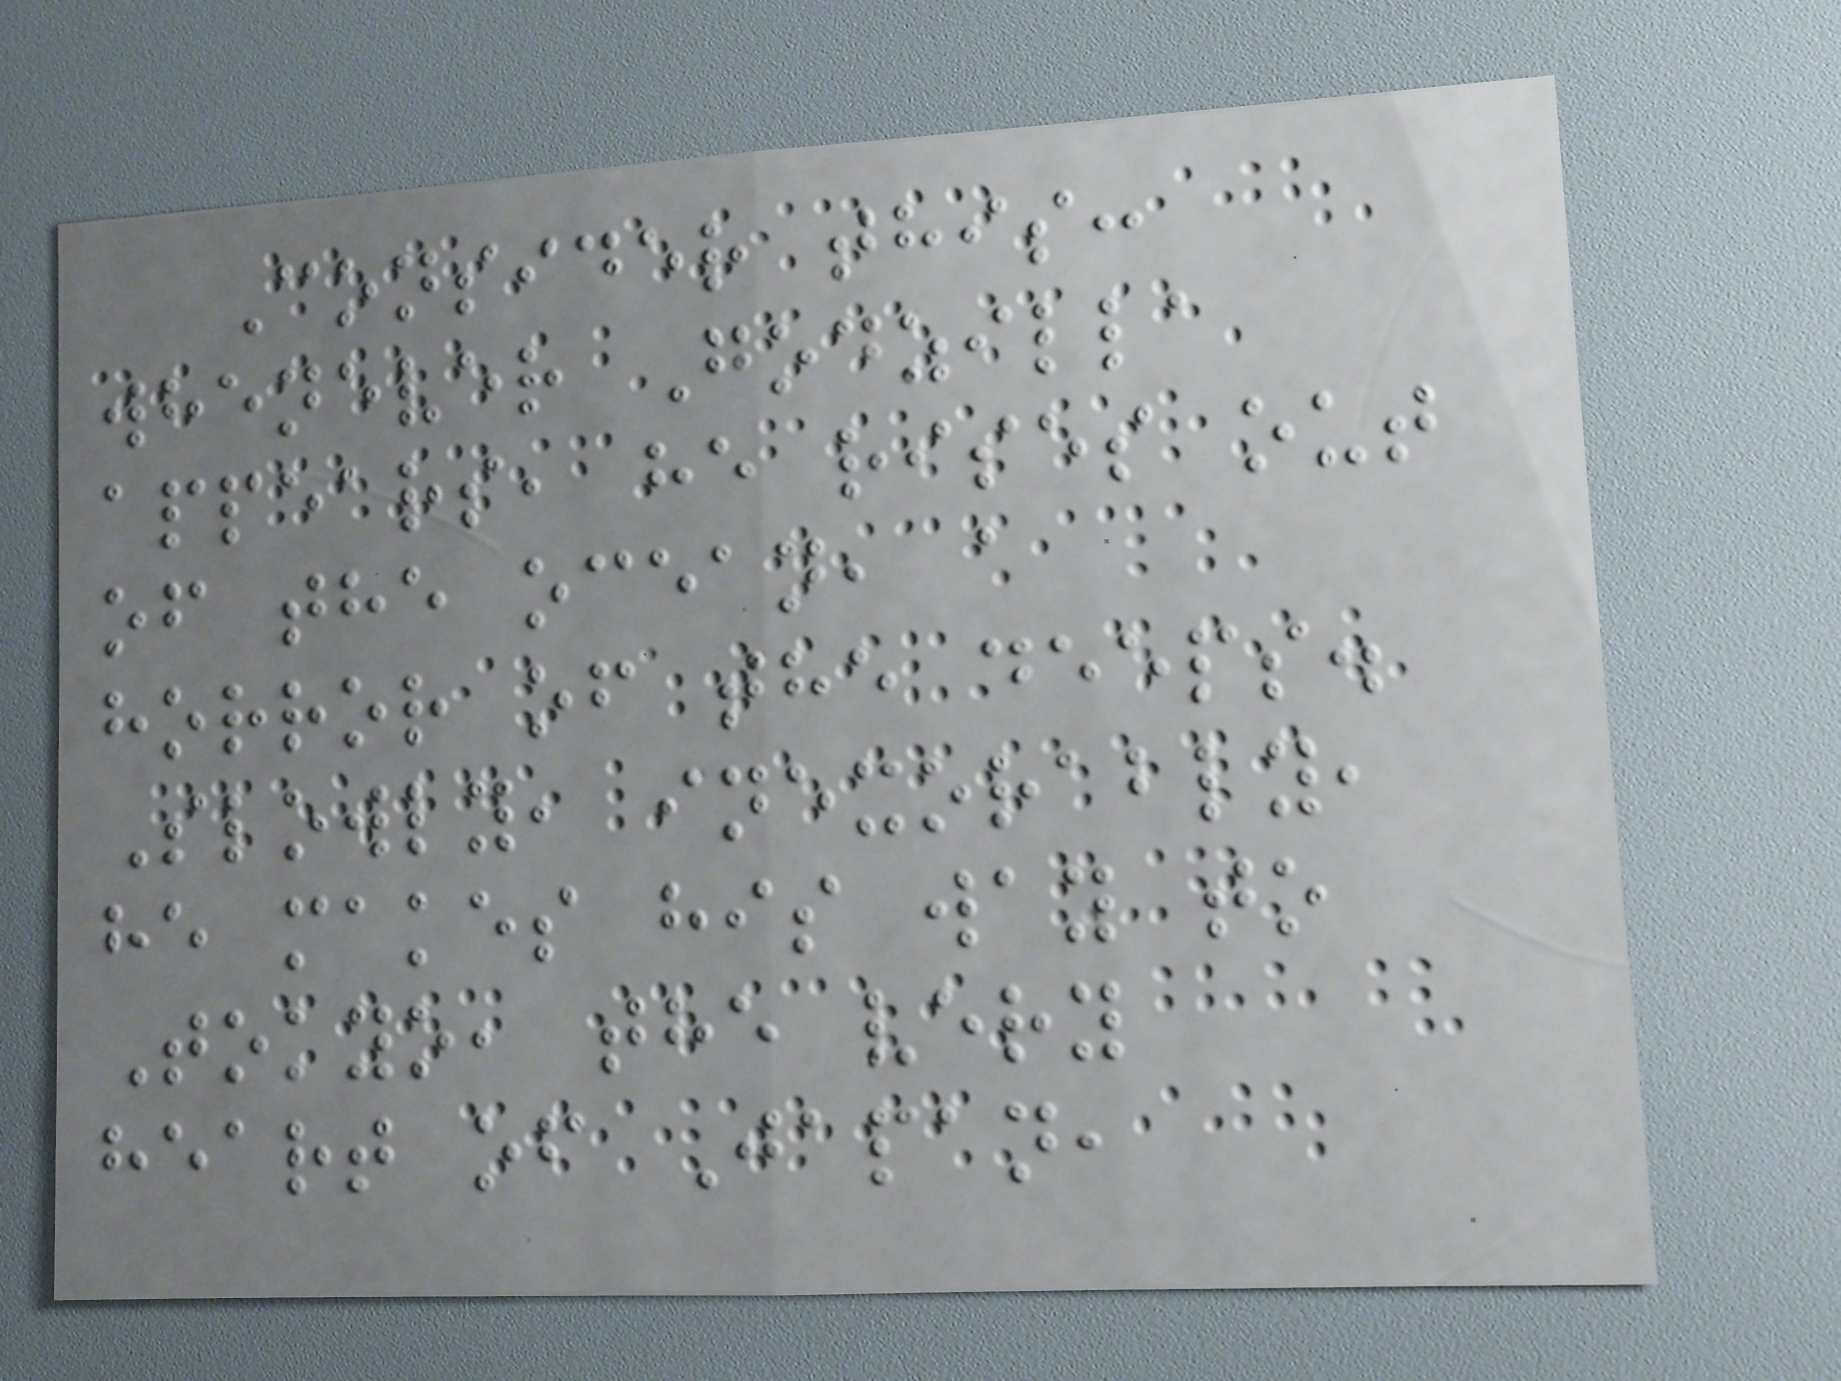Consider this:
whenever Godzilla
appears, he rises out
of the ocean, a
horror of the deeps.
Slowly, inexorably,
he makes his way to
Tokyo, the very
heart of Japan,
